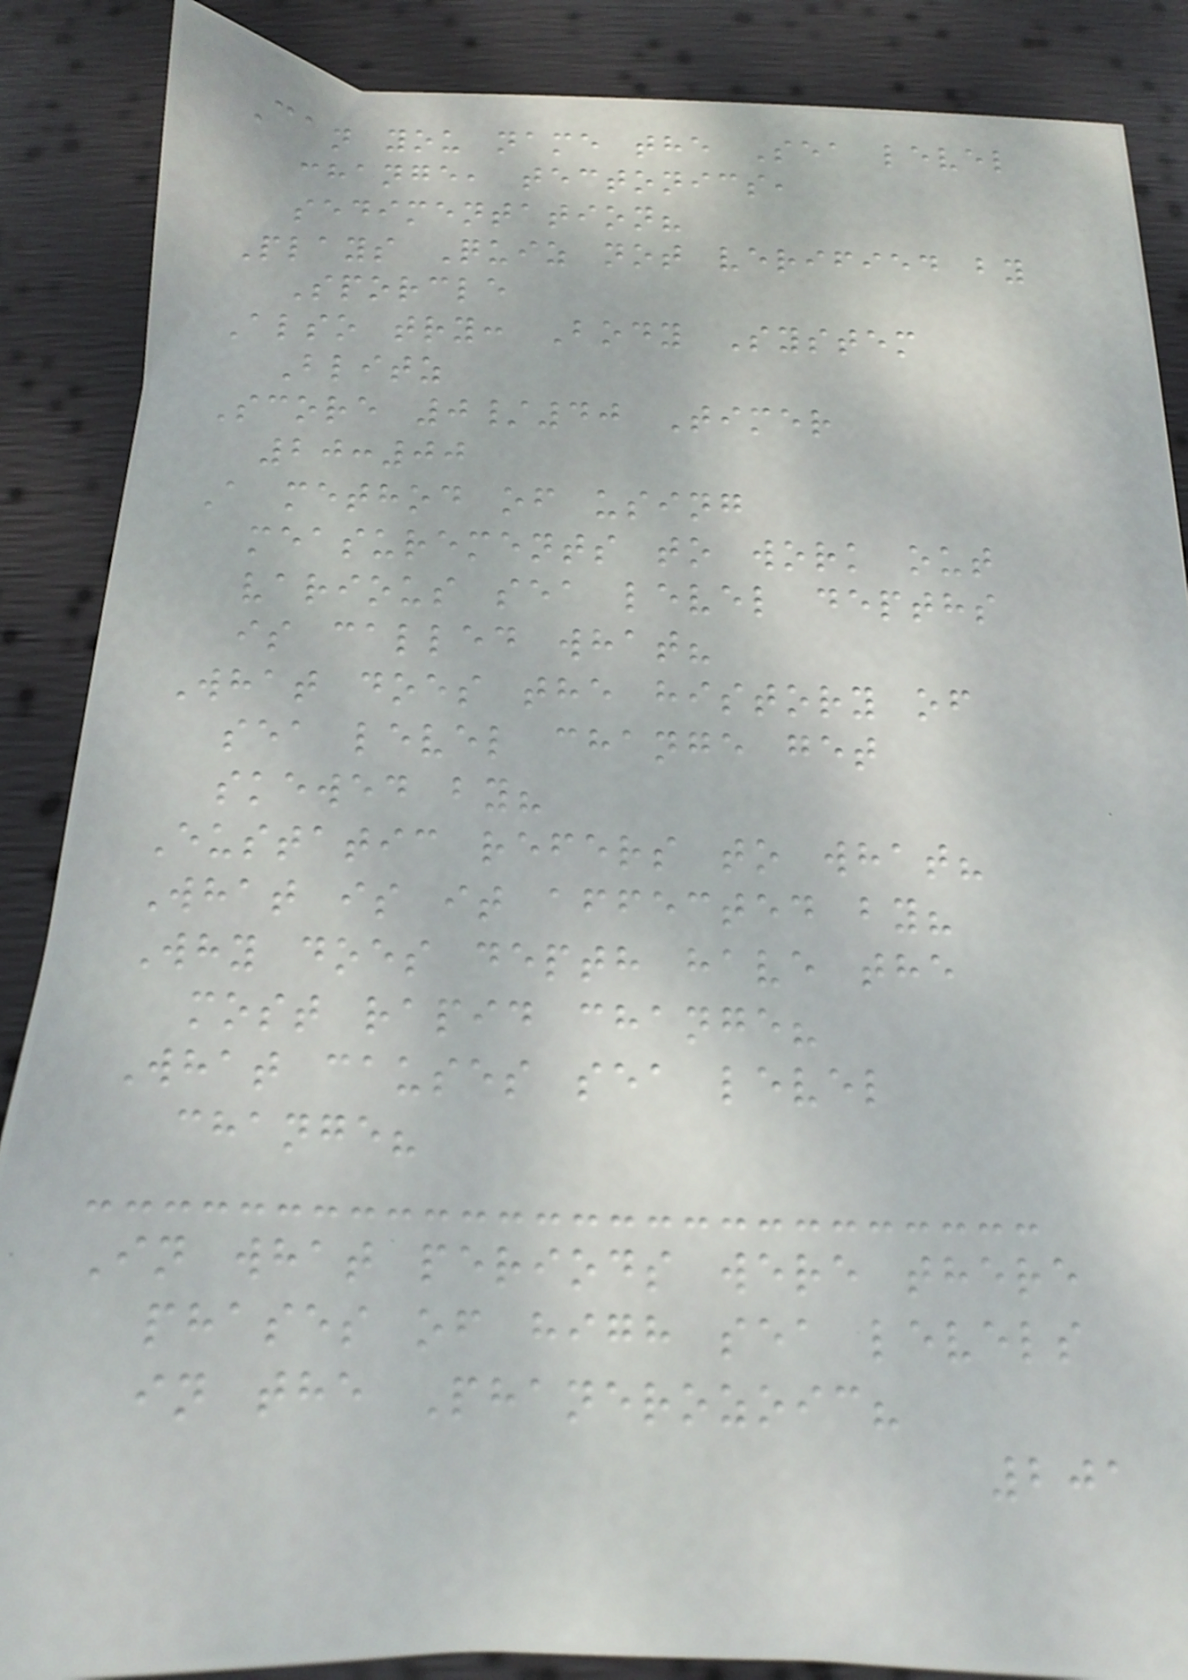Can you name the Sea level
change, tectonics,
sedimentation?
Plays Quiz not verified by
Sporcle
Also try: Body System
Blitz
Score 0/40 Timer
20:00
A method of using
measurements to work out
various sea level depths
is called what?
What does the history of
sea level change get
skewed by?
Eustatic refers to what?
What is it affected by?
Why does depth have the
most rapid change?
What causes sea level
change?
In what periods were there
phases of high sea levels
in the Phanerozoic?
201
